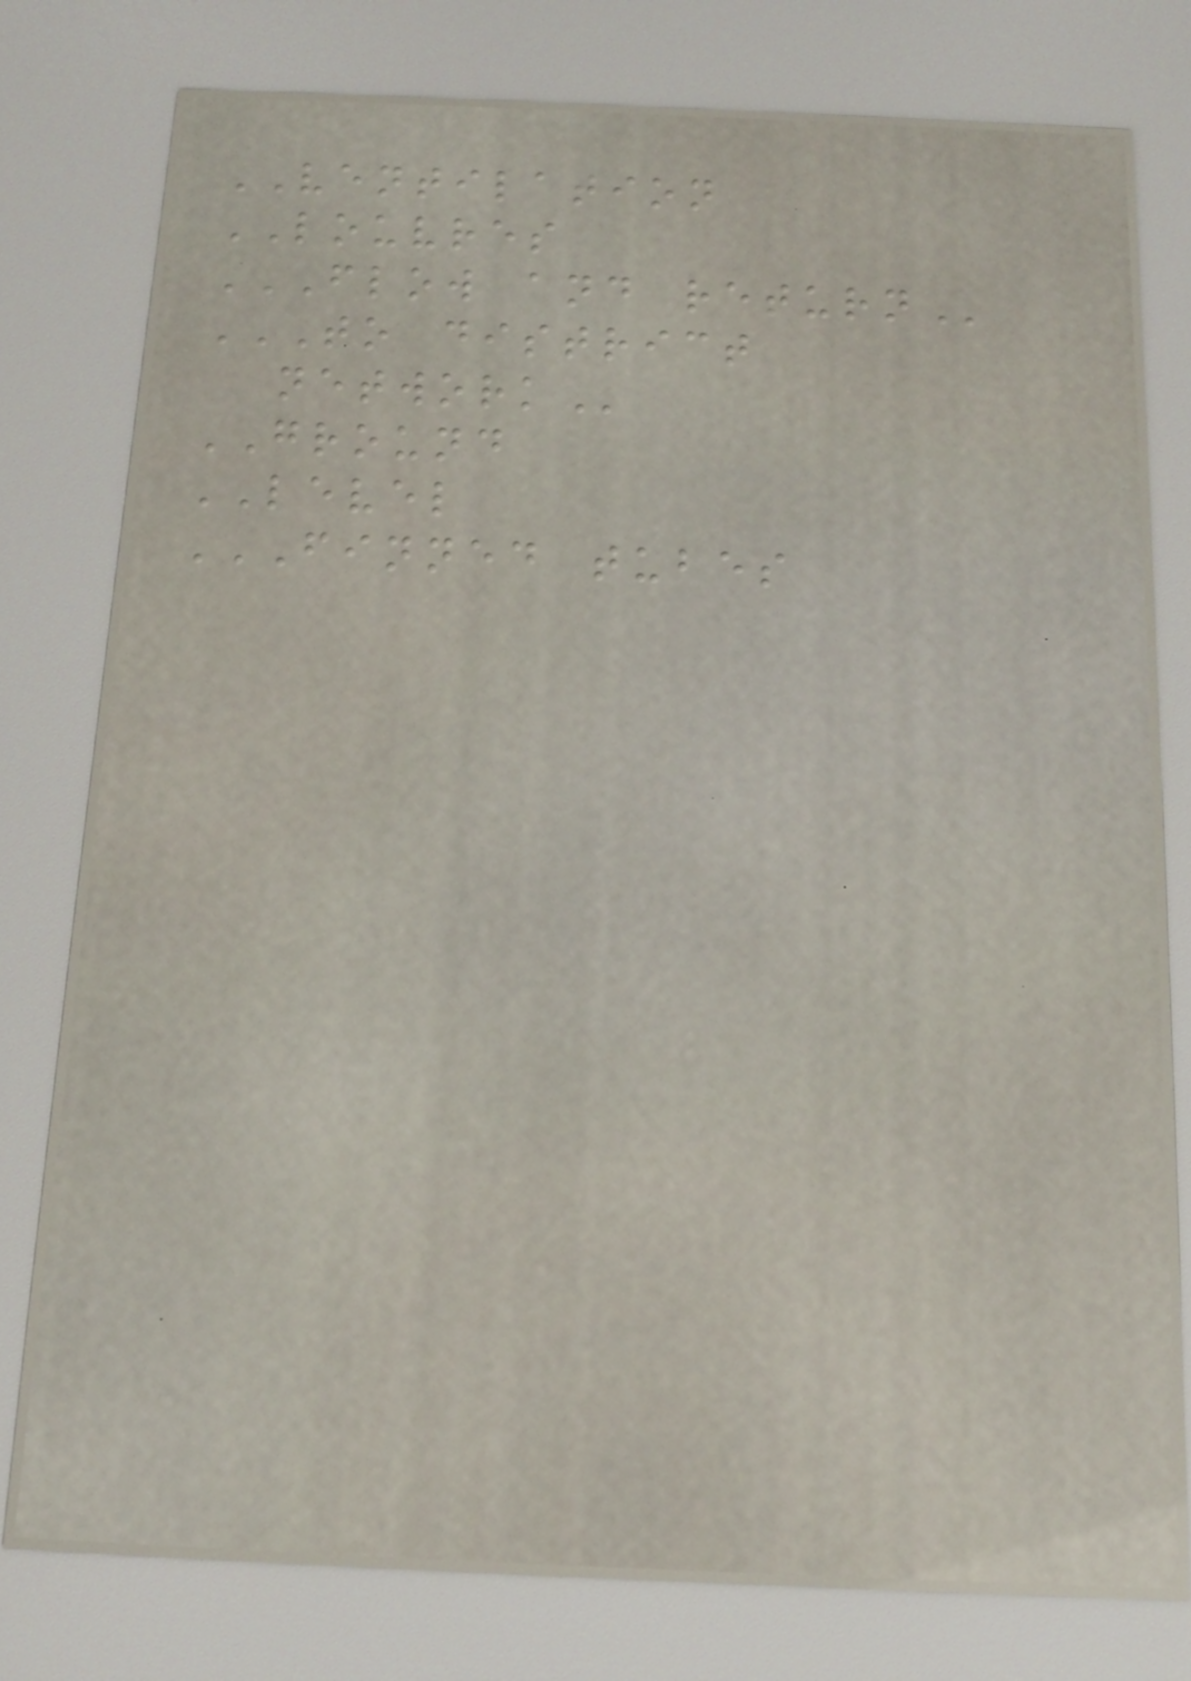VENTILATION
LOUVRES
FLOW AND RETURN
TO DISTRICT
NETWORK
GROUND
LEVEL
FINNED TUBES
